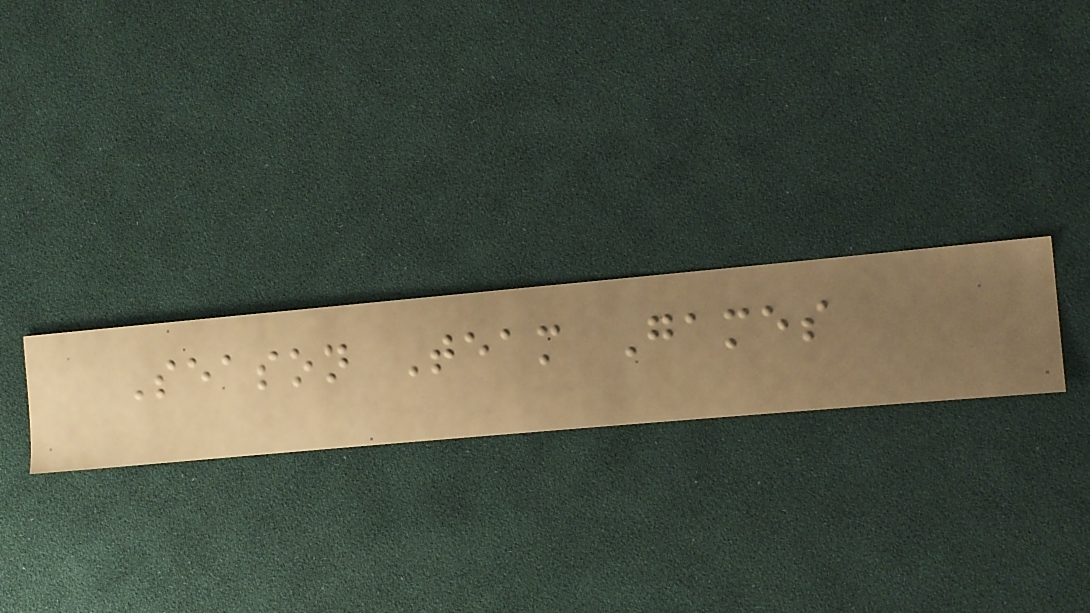Season Team Games
